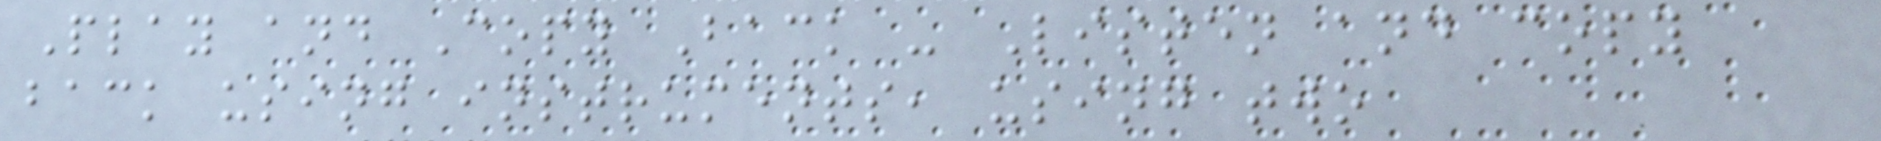Play and Copy Back - Listen and copy
back using instruments, using two
